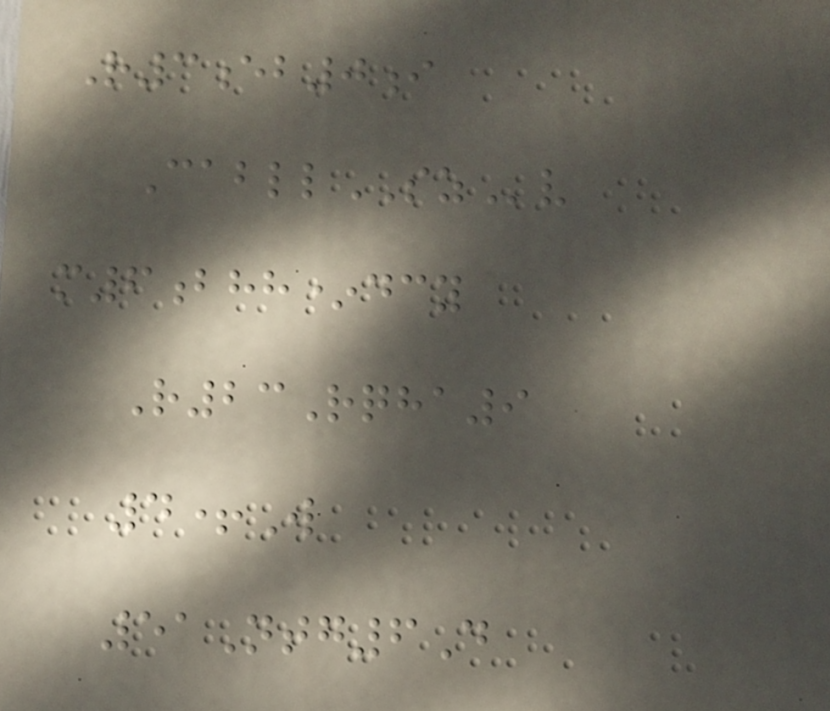R3eb0i
CabllSZv
m6bhh*dcy
R23Rqha9
4+W
51Ntg6D
